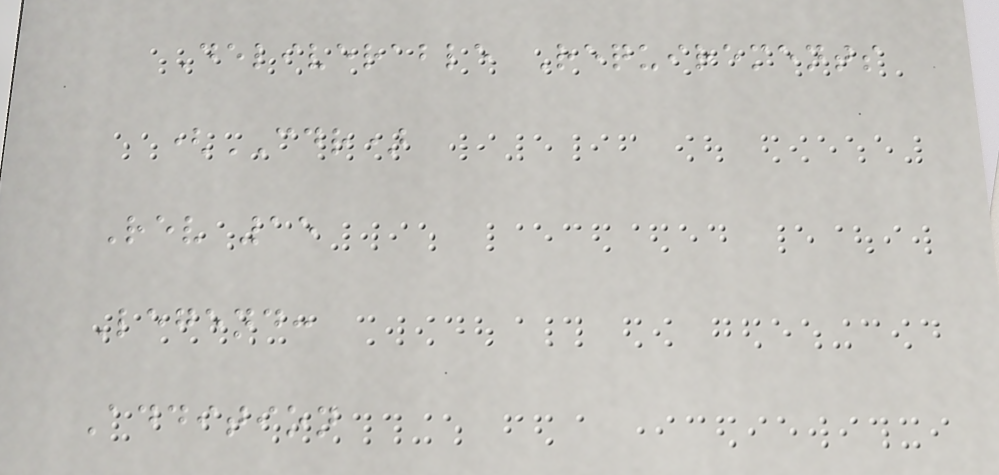Deliverable Requirements
(CDR)
Rev 15
Legend:
Addition
